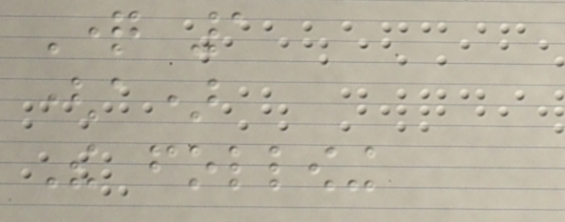Question 1
(a)
The following
